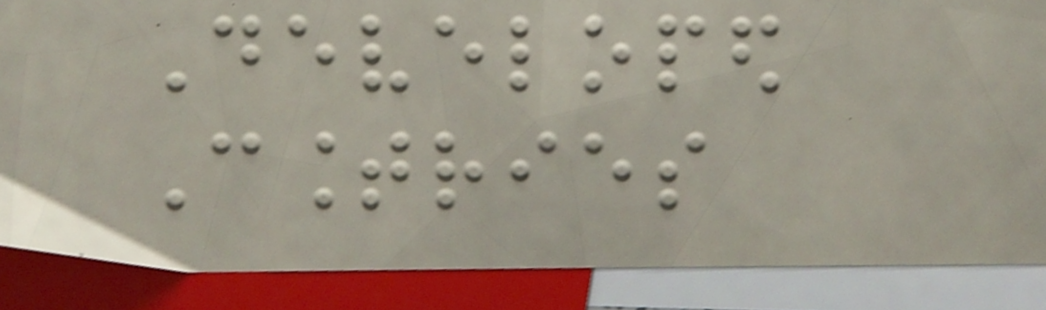Developed
Countries
